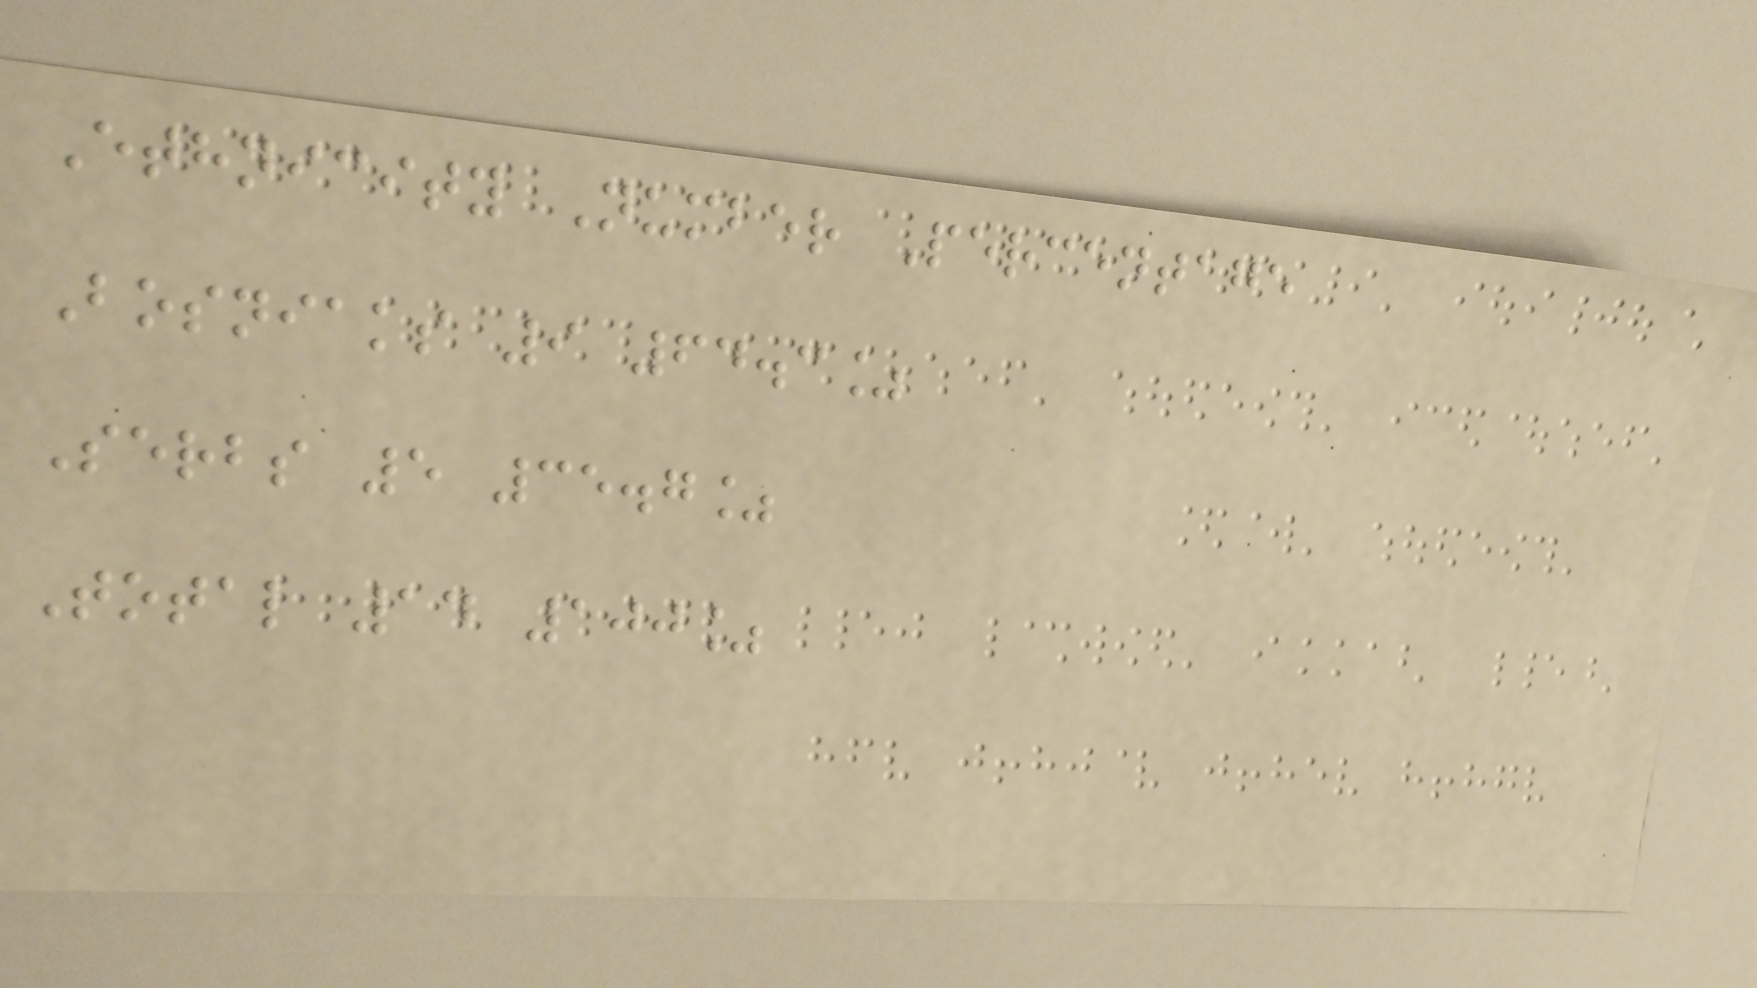Ethnicity Number Percentage
Bosniaks 9 64.3%
Serbs 5 35.7%
Total 14 100%
